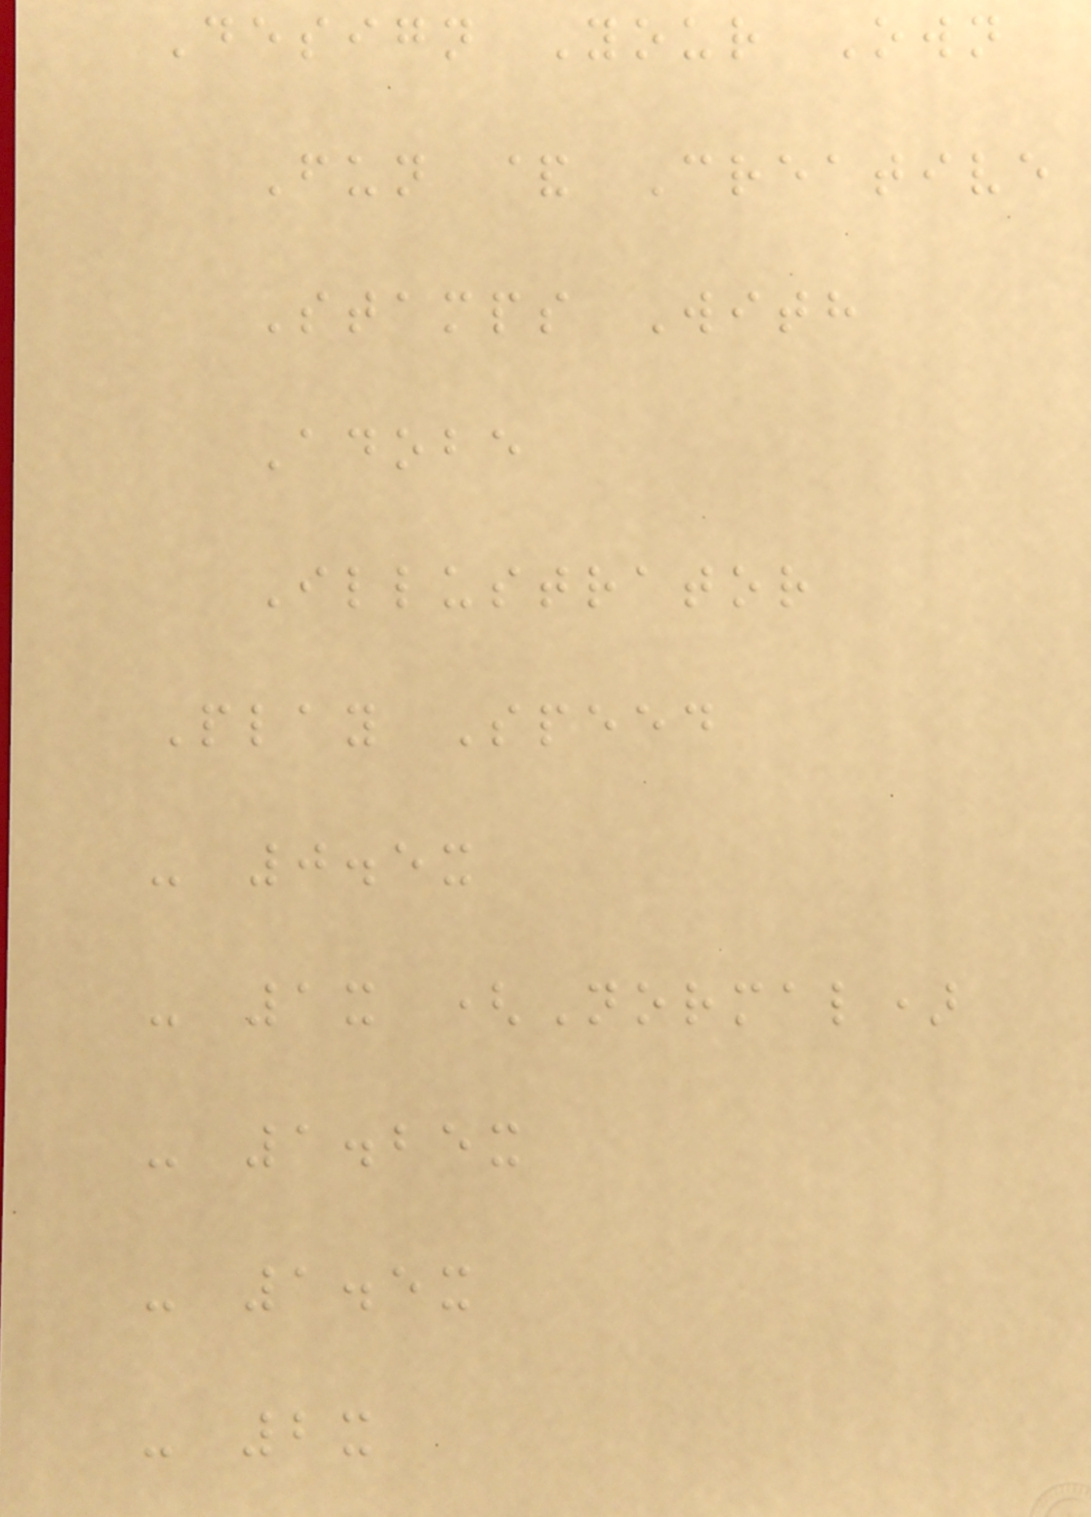Design Your Own
Fun & Creative
Stamps With
Adobe
Illustrator
Play Speed
- 0.5x
- 1x (Normal)
- 1.25x
- 1.5x
- 2x
